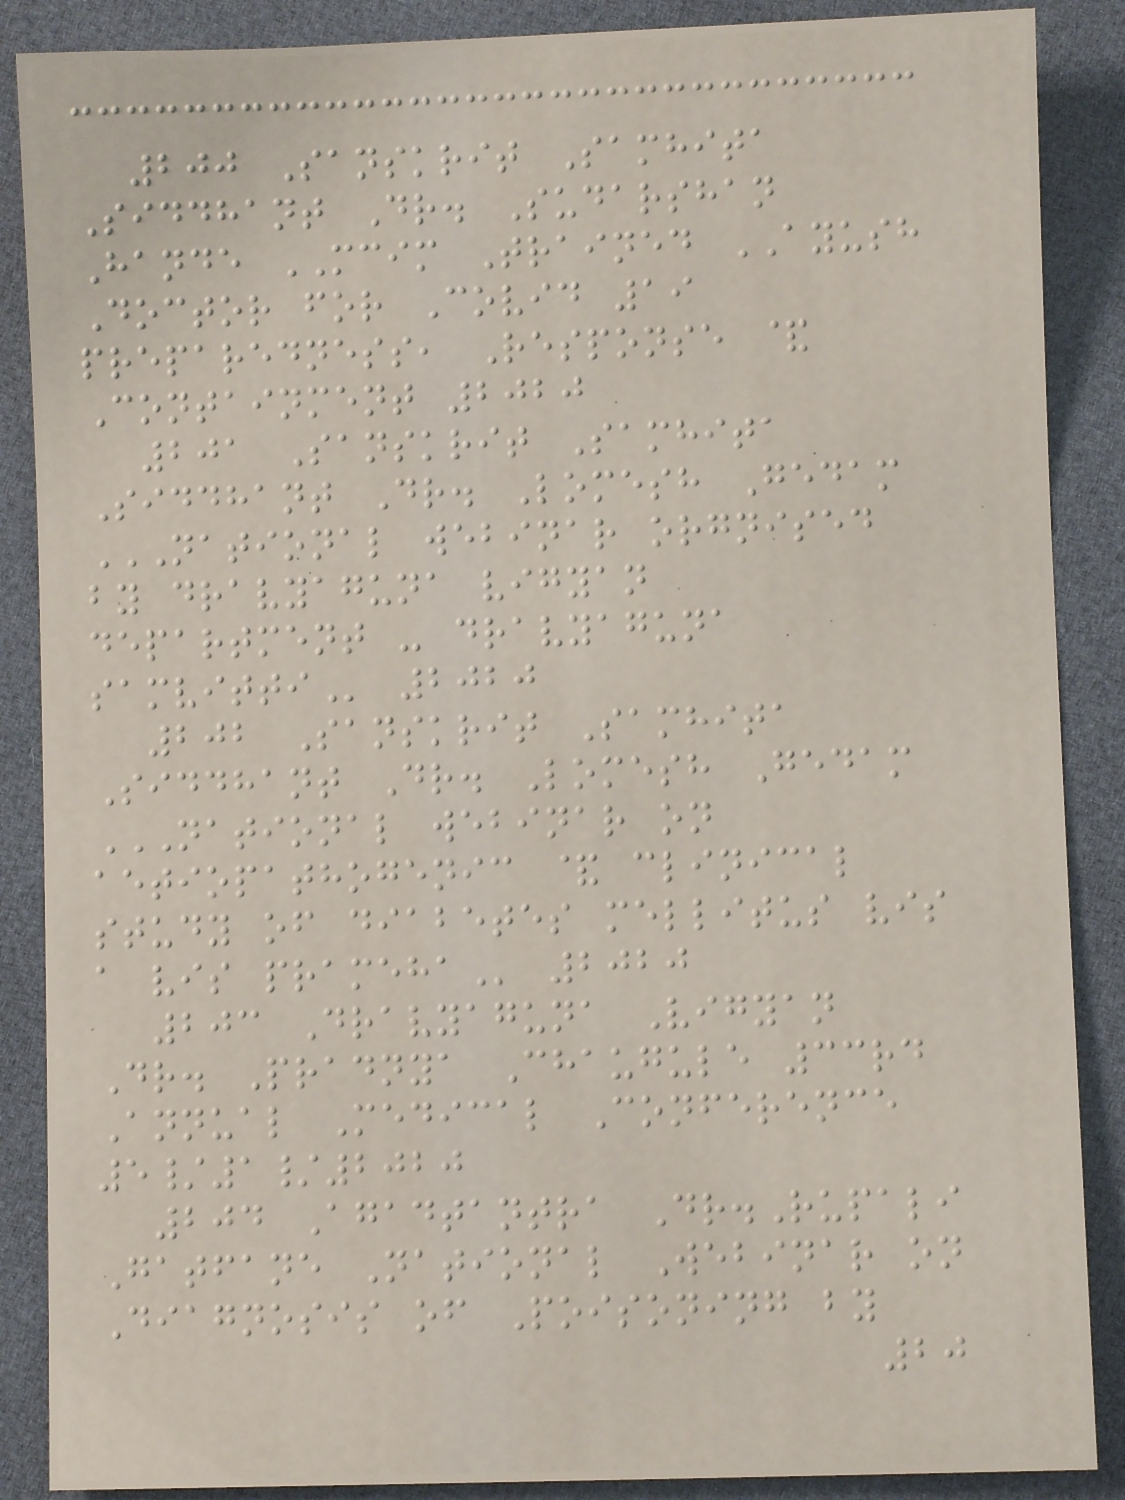200 Sanskrit Samhita
Siddhant Dr. Sudarshan
Hande MCIM Trained AYUSH
Doctor for Covid 19
preparedness, Response &
Containment 2020
201 Sanskrit Samhita
Siddhant Dr. Lomesh Gedam
NATIONAL WEBINAR ORGNISED
BY DRAVYAGUNA VIGYAN
DEPARTMENT - DRAVYAGUNA
SAMVITTI 2020
202 Sanskrit Samhita
Siddhant Dr. Lomesh Gedam
NATIONAL WEBINAR ON
AETIOPATHOGENIC & CLINICAL
STUDY OF DIABETES MELLITUS VIS
A VIS PRAMEHA 2020
203 Dravyaguna Vigyan
Dr. Pradnya Chaugule 33rd
Annual Medical Conference
5/1/2020
204 Agadtantra Dr.Rupali
Gatfane National Webinar on
Diagnosis of Poisoning by
20
